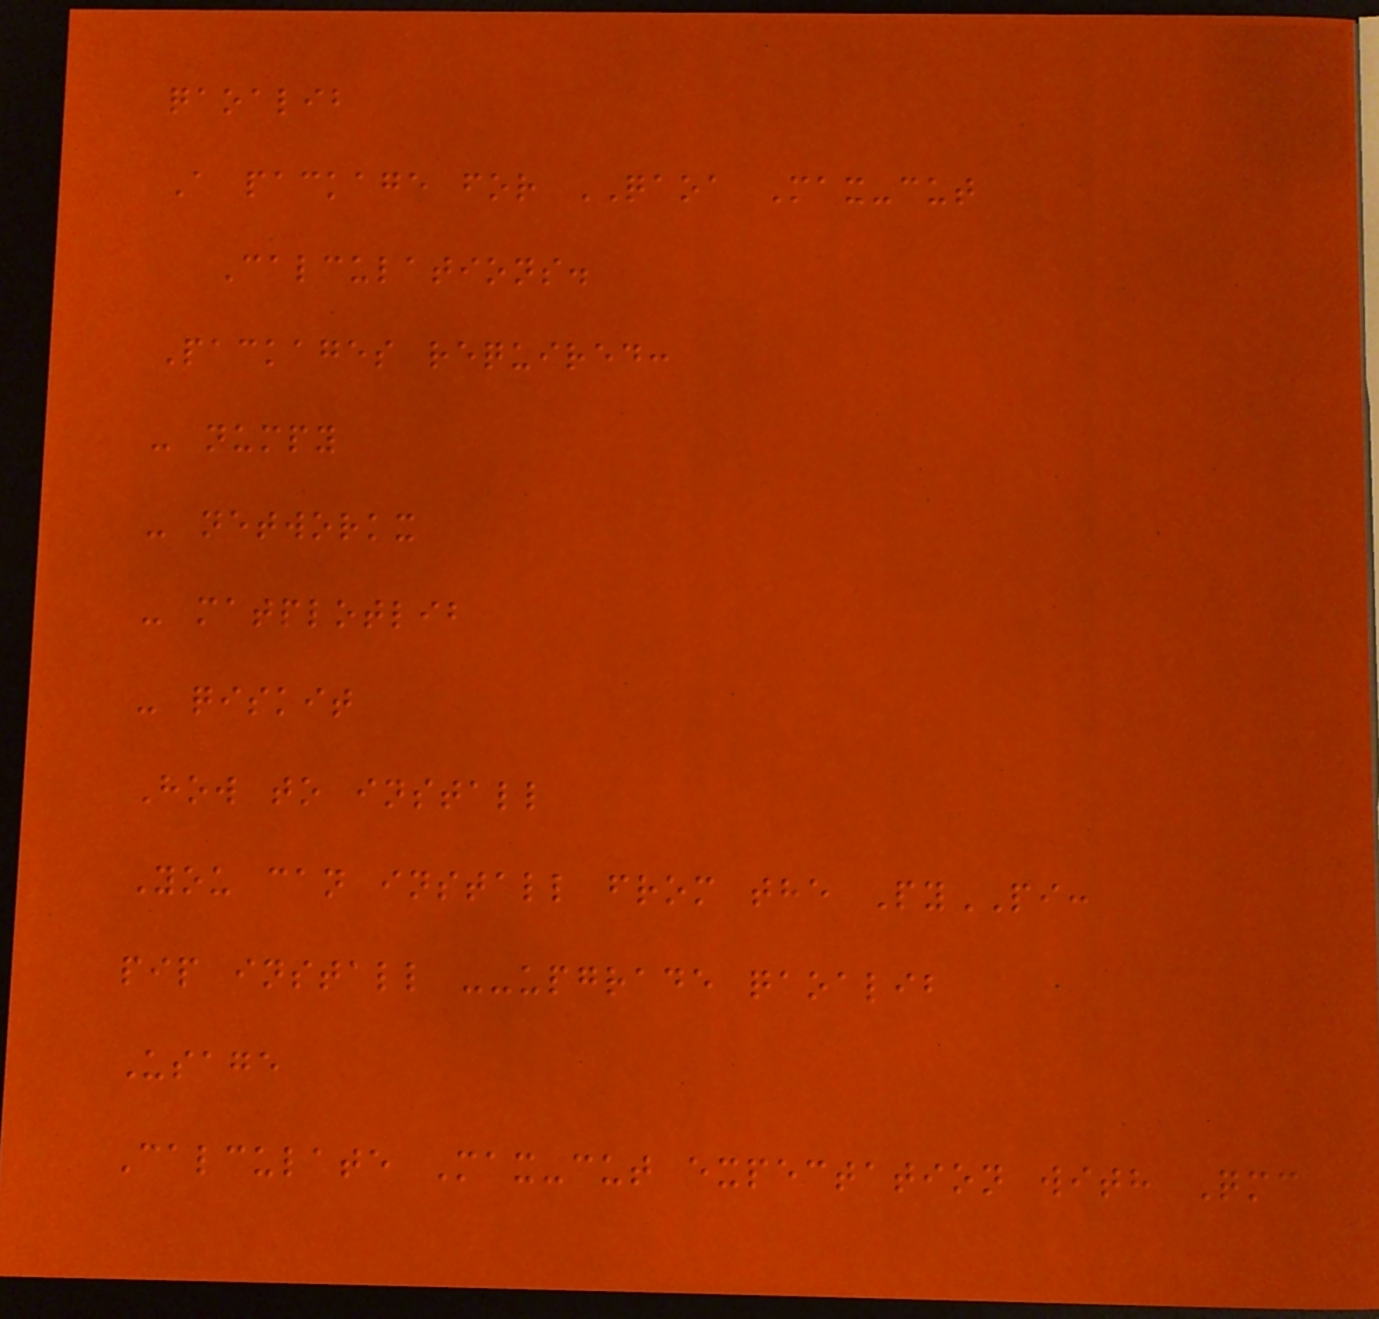qaoalib
A package for QAOA Max-cut
Calculations.
Packages required:
- numpy
- networkx
- matplotlib
- qiskit
How to install
You can install from the PyPI:
pip install --upgrade qaoalib
Usage
Calculate Max-cut expectation with Qmc
